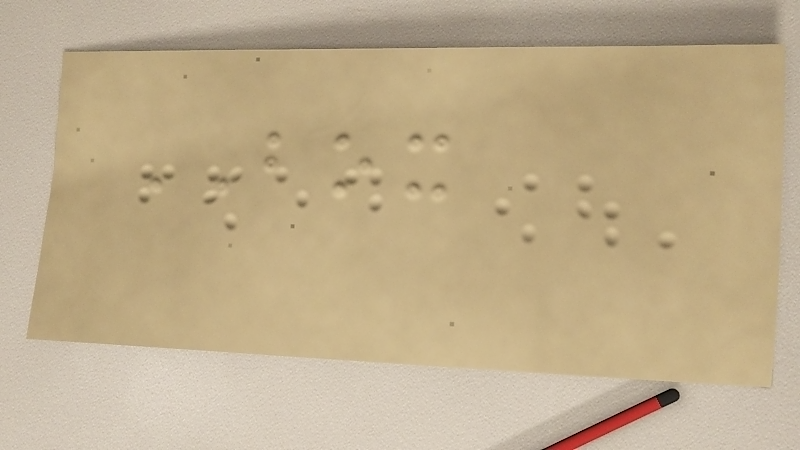BOX
